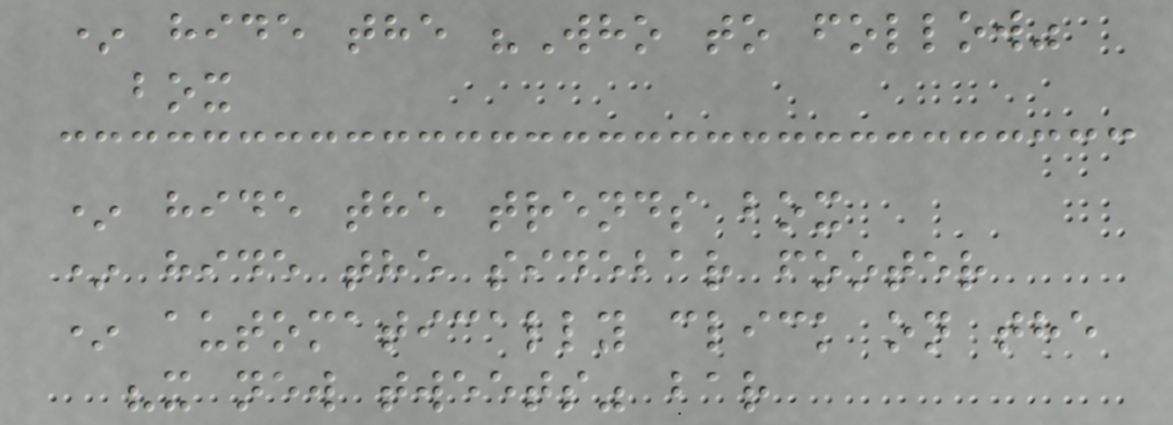* hide the "Who to follow"
box
* hide the trends box
* hide the sidebar footer
* automatically click on the
"x new tweets" bar
